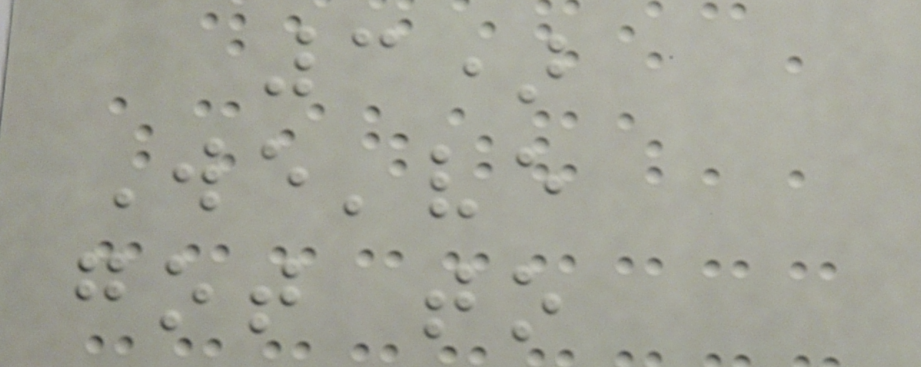3)
We've
got to
